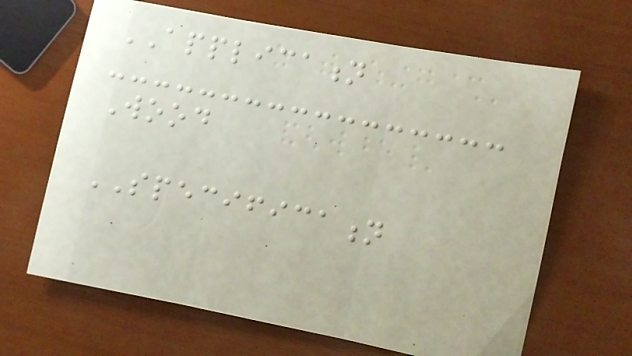APPLICATION
Wood
SPECIFICATION
